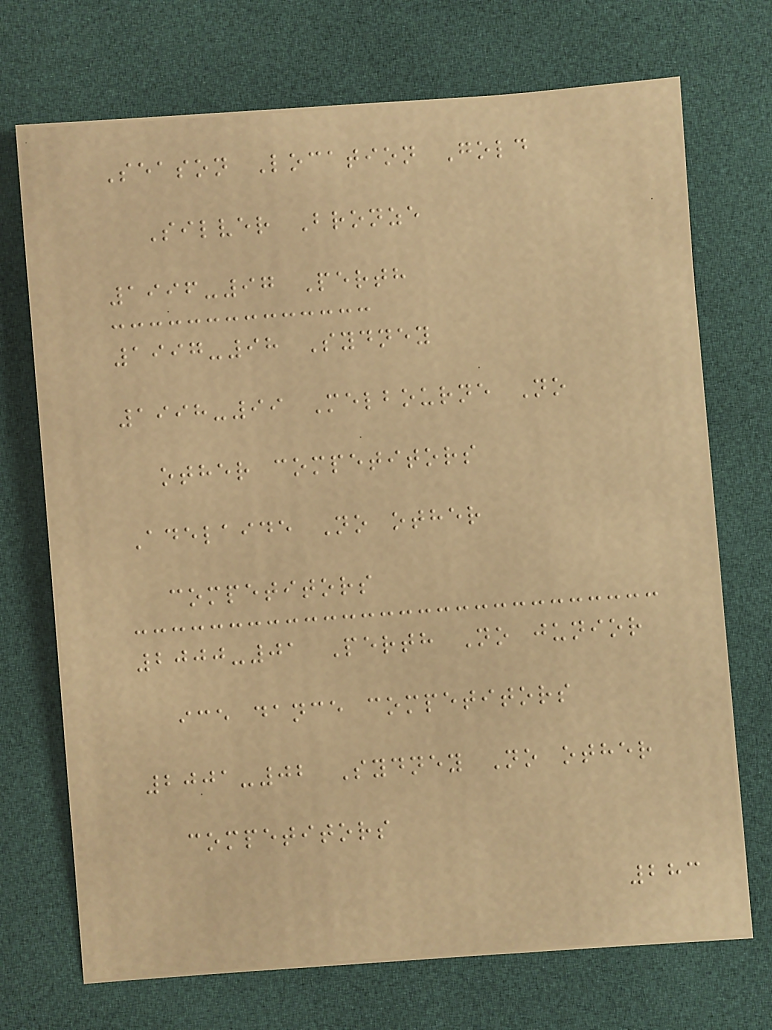Season Location Gold
Silver Bronze
1996-97 Perth
1997-98 Sydney
1998-99 Melbourne No
other competitors
Adelaide No other
competitors
2000-01 Perth No junior
ice dance competitors
2001-02 Sydney No other
competitors
283
